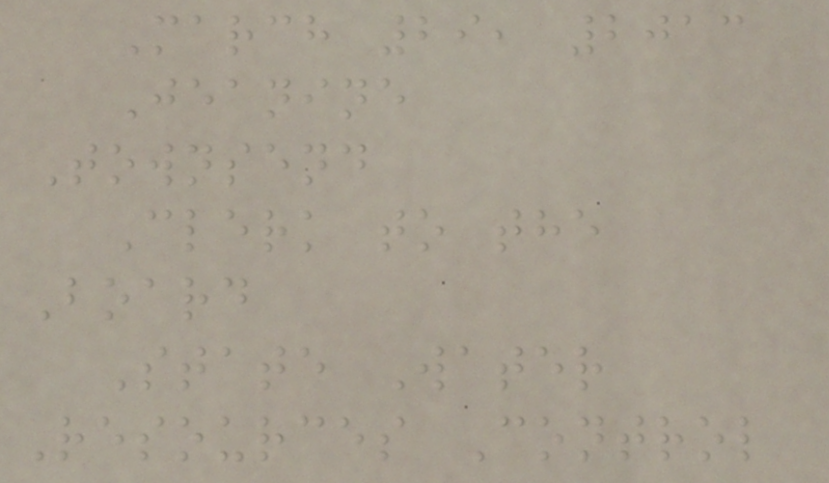March 29, 2013
Jeanine
Townsend
Clerk to the
Board
State Water
Resources Control
